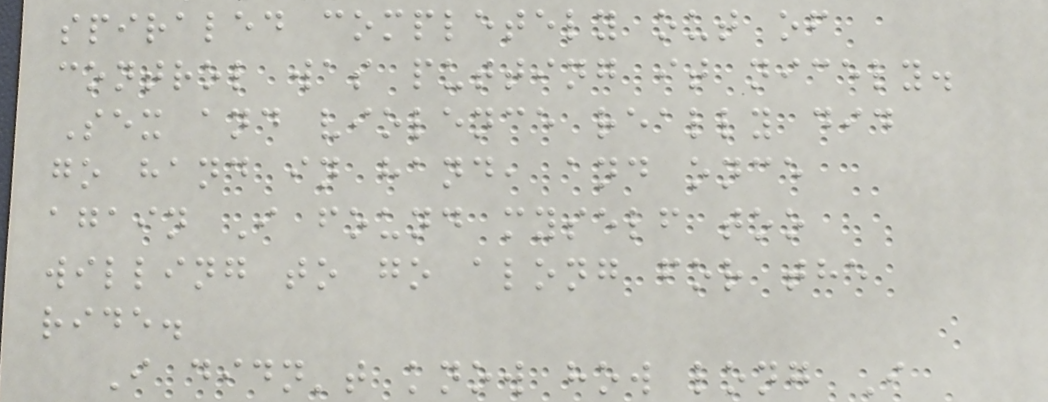spiraled completely out of
control was putting it nicely.
Sex and violence really did
go hand in hand, and once
again I found myself too
willing to go along for the
ride.
I didn't know how long I
